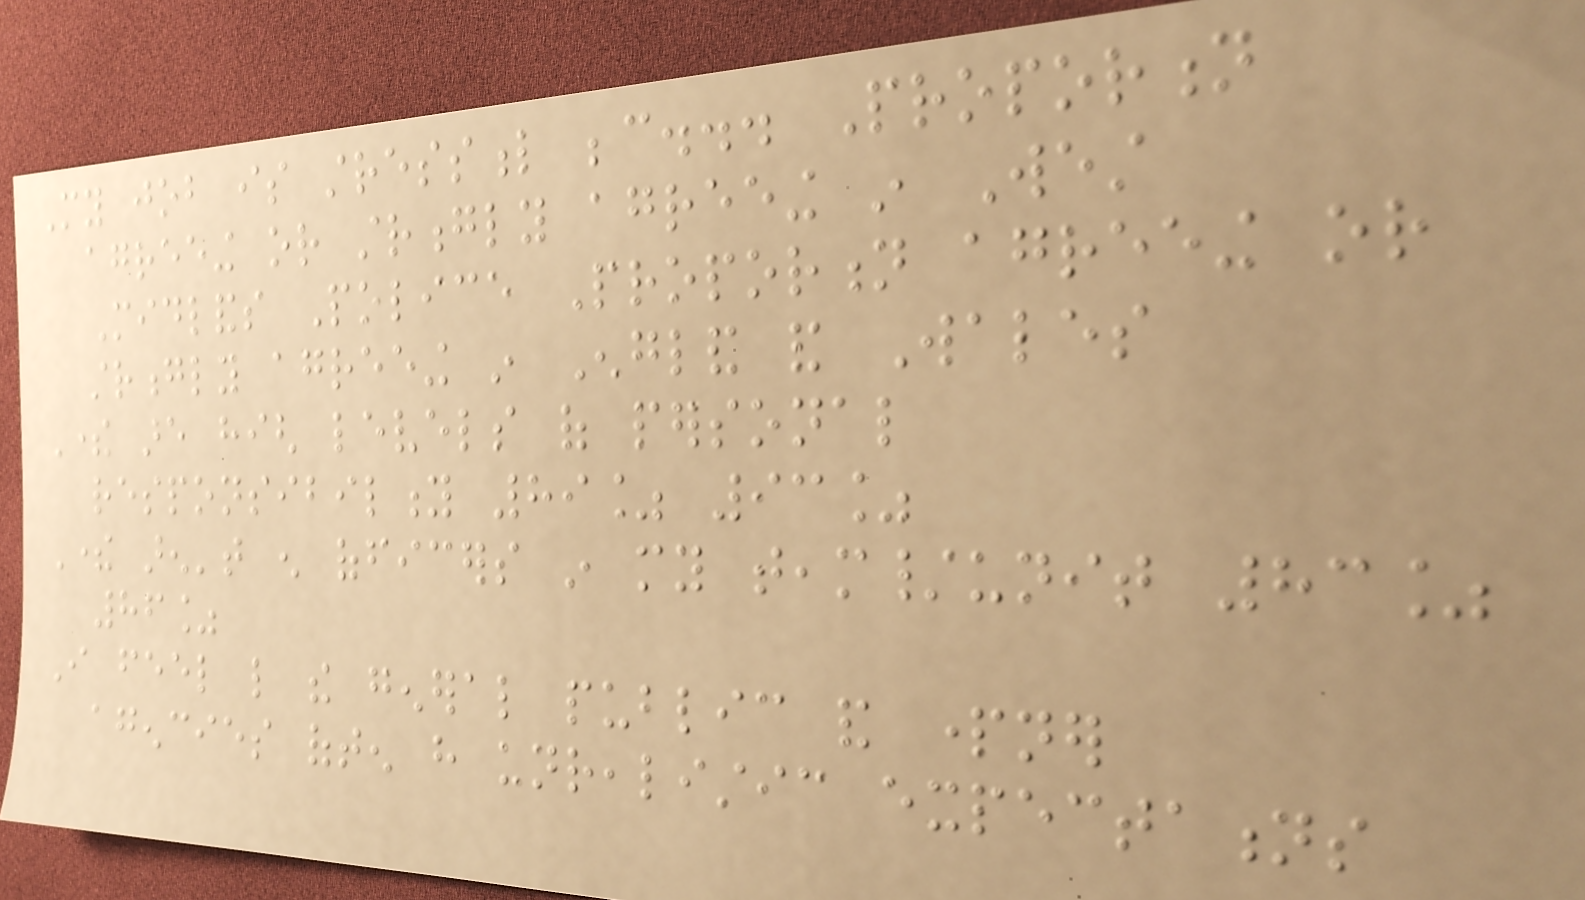My job is stressful because... Proportion
agreeing or strongly agreeing in West
Midlands Police Proportion agreeing or
strongly agreeing in England and Wales
There are high levels of personal
responsibility 89% 93%
There aren't enough officers in my team/unit 83%
86%
I feel like the general public and partner
agencies often have unrealistic expectations
